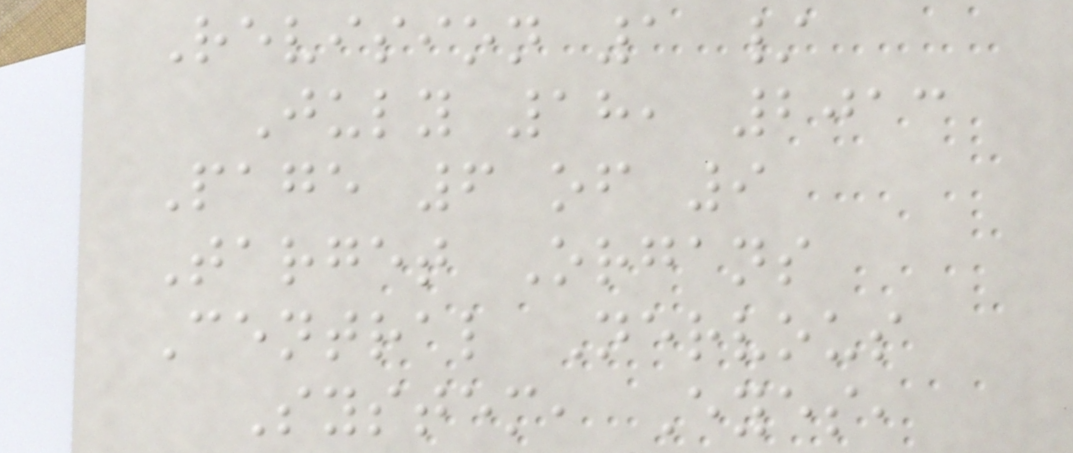Revision 1 /
July 18, 2013
Page 6 of 9
Target Organs
Central Nervous
System, Eyes,
